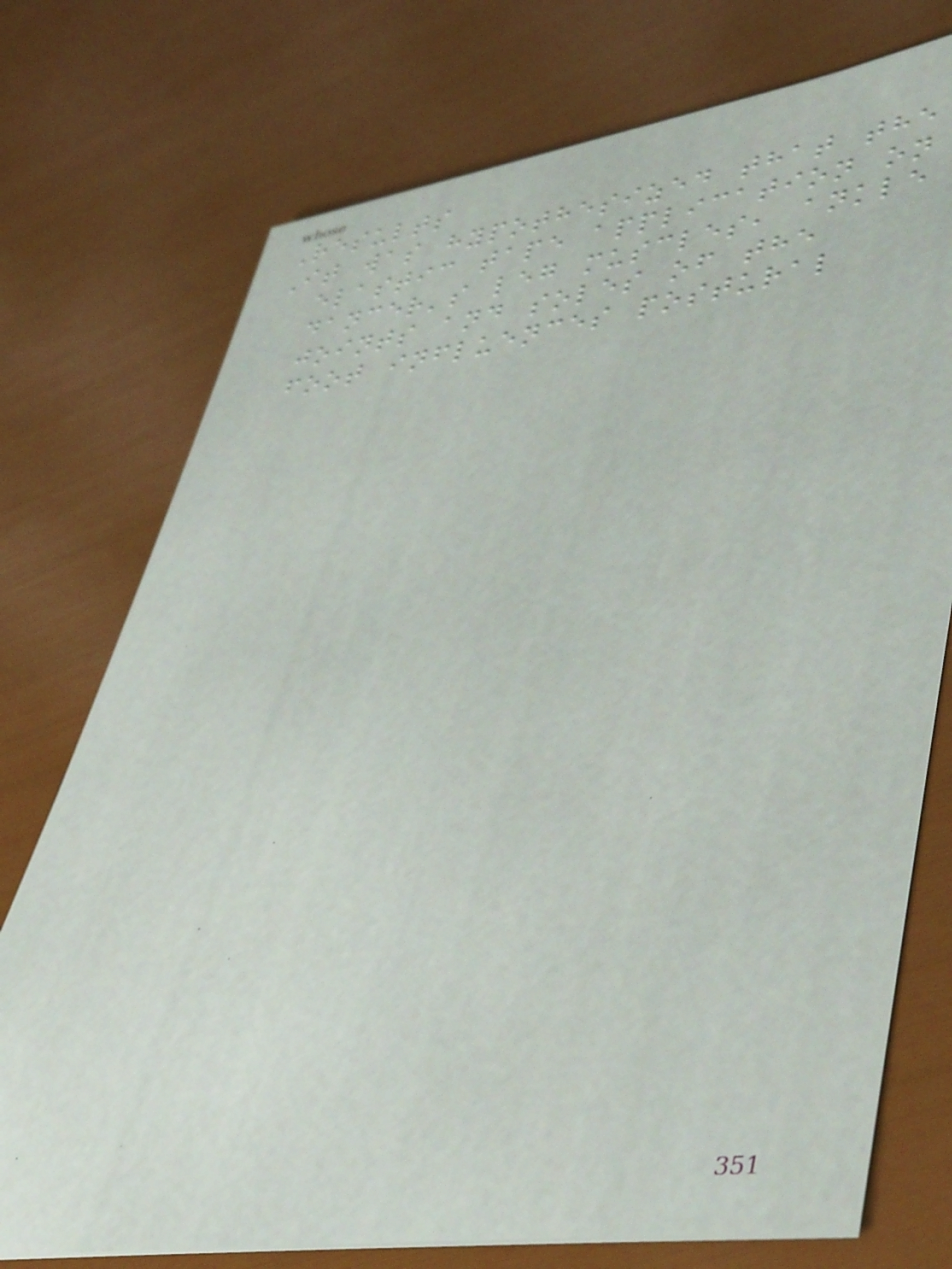Results
It was hypothesized that the
elastic tape application on
dancer's leg muscles, ankle
joints and soles of the
foot influences postural
